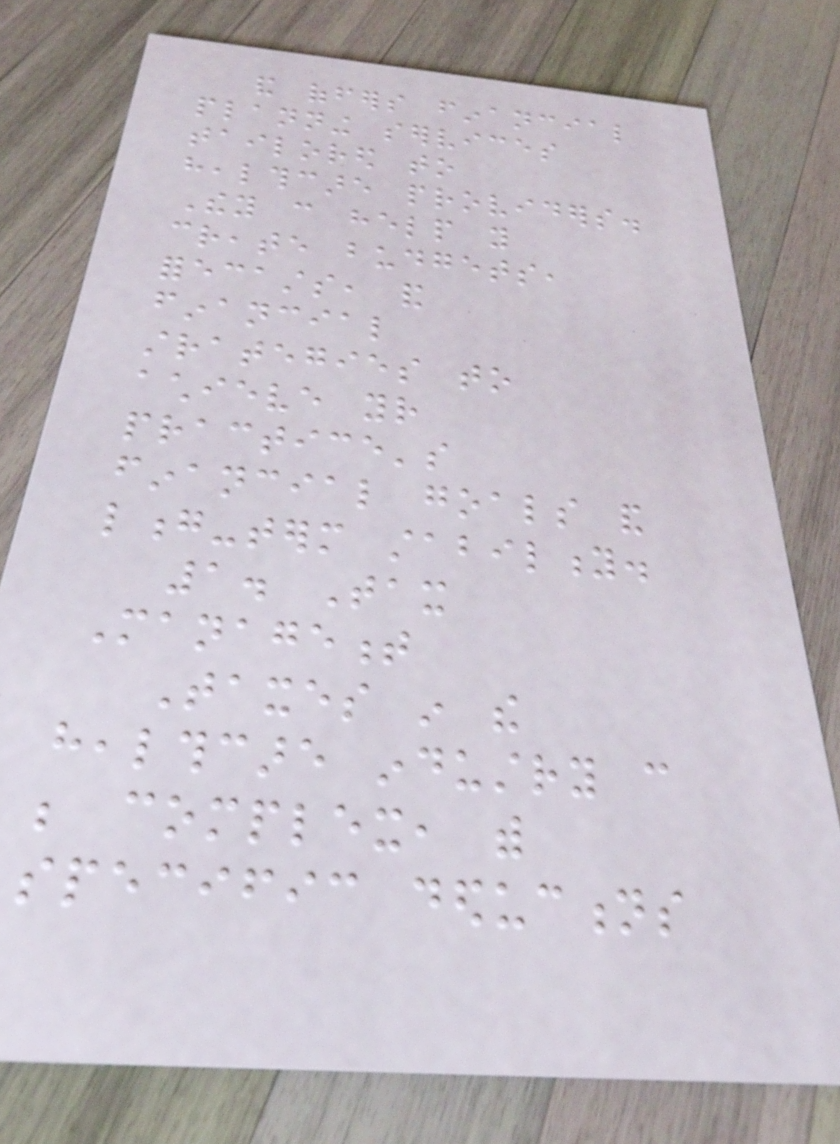and offers financial
planning services
tailored to
healthcare providers.
They can help you
create budgets,
forecasts, and
financial
strategies to
achieve your
practice's
financial goals and
long-term stability.
1. Tax
Management
Taxes in the
healthcare industry can
be complex, with
specific deductions
